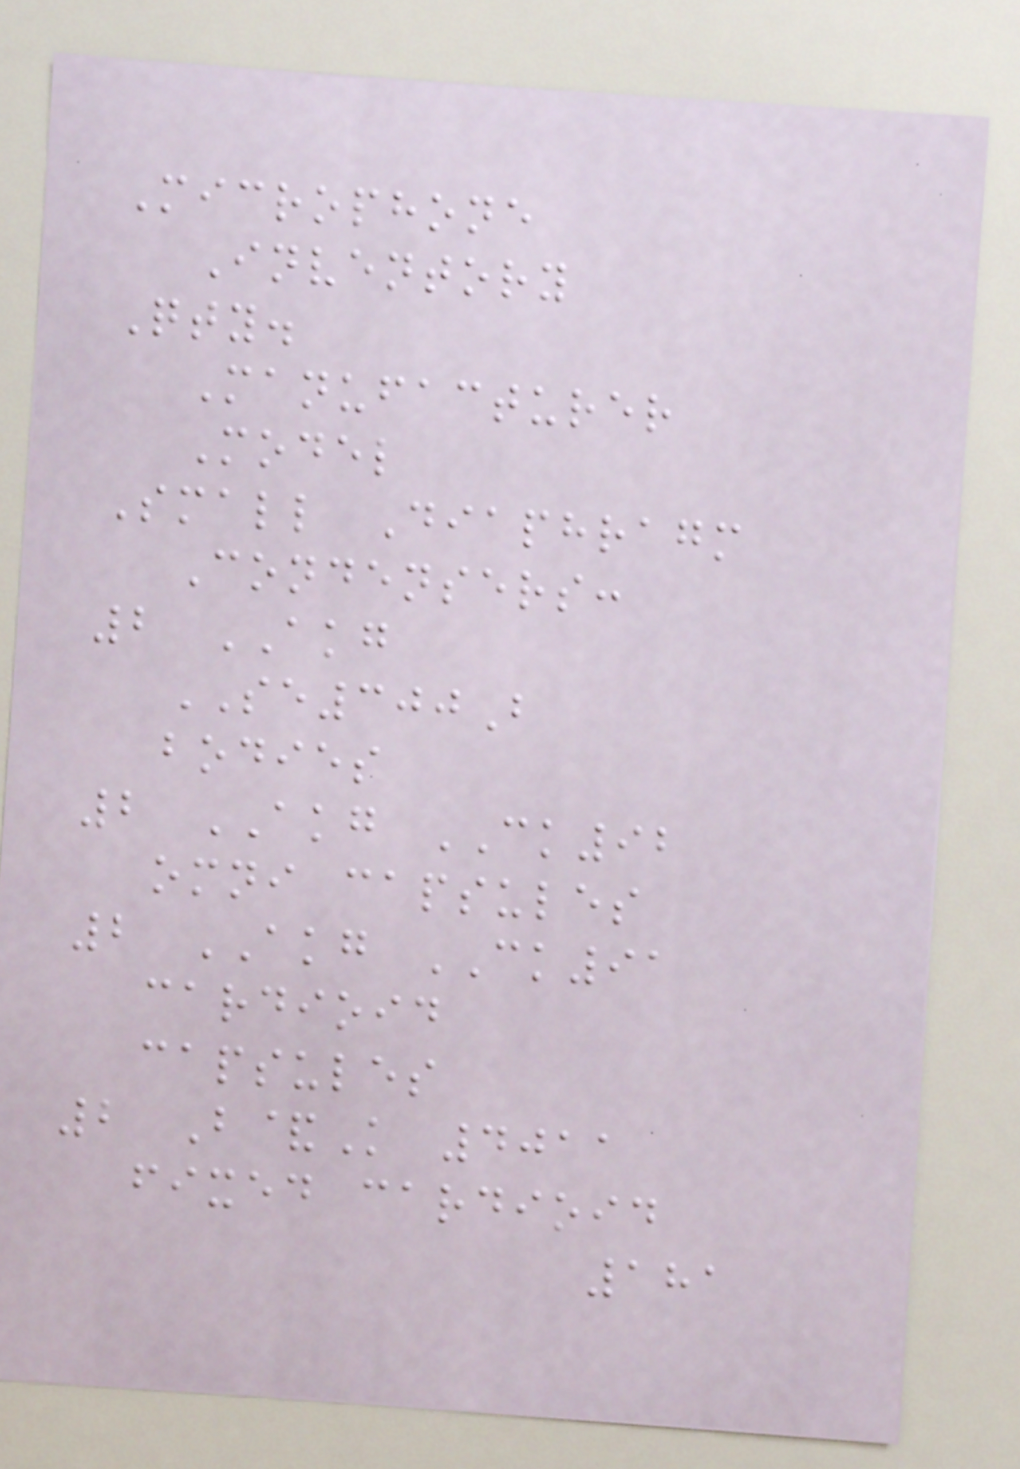Microphone
Inventory
Qty.
Manufacturer
Model
Small Diaphragm
Condensers:
2 AKG
SE300B
bodies
2 AKG CK92
omni capsules
2 AKG CK91
cardioid
capsules
2 B&K 4011
fixed cardioid
181
